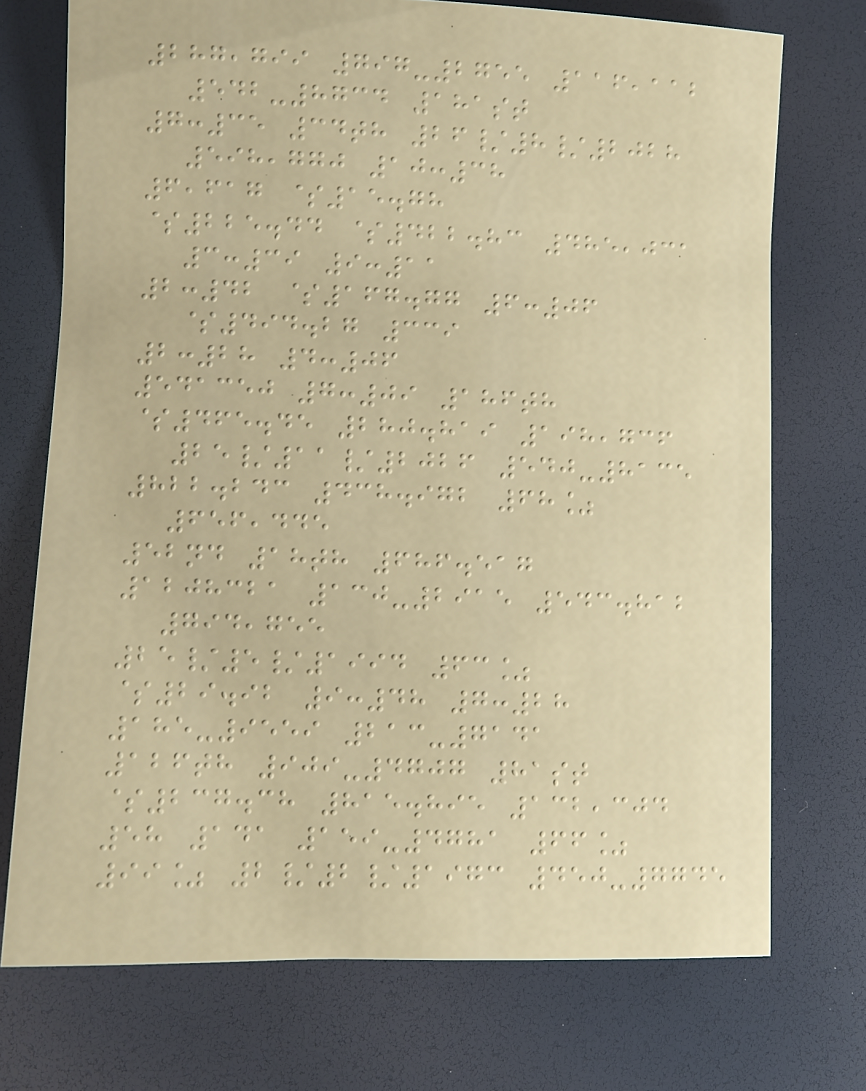287,799 797-2755 116,112
542-8734 181st
7:35 34th 26/8/2028
598,770 10:38
6,617 $15.78
$225.44 $422.83 485,031
3:39 9:11
2:42 $167.77 6:06
$494.27 339
2:28 4:06
541350 7:09 186th
$465.45 280.819 198,736
25/11/2026 540-8135
822.243 438.972 68%
656,445
52nd 18th 686.517
1208321 130-2915 543.812
794,755
25/5/1994 63%
$29.92 9:48 7:28
185-9559 213-7141
126th 909-4707 81st
$237.38 815.895 132,304
58 141 159-4781 66%
99% 2/2/1973 450-7745
